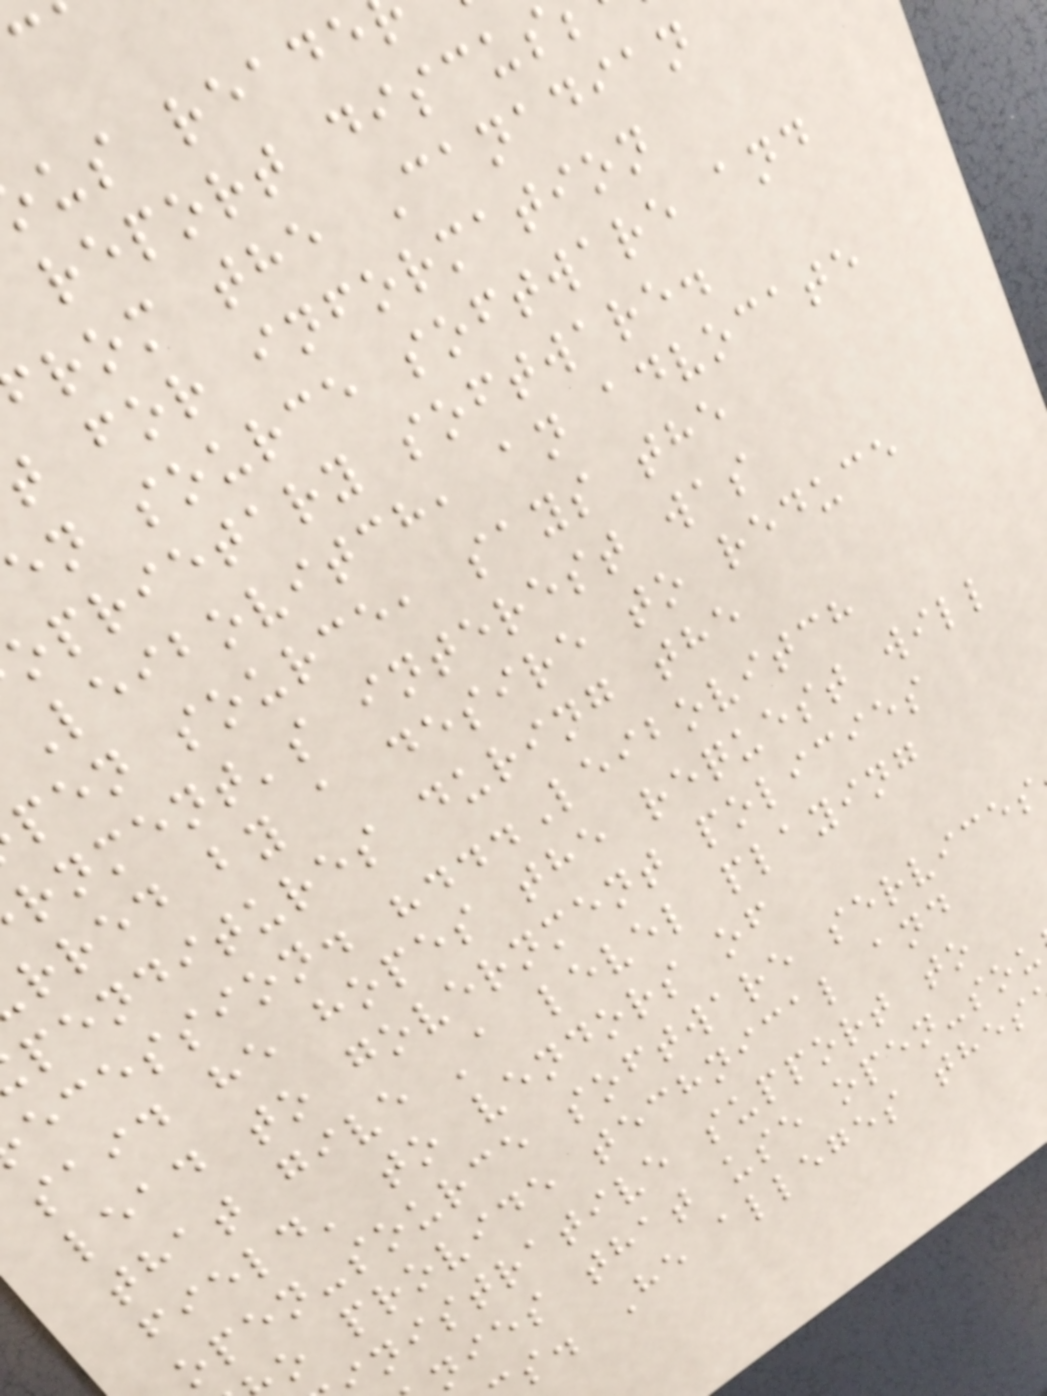us reade
report discus
rom the Canadian
for information
en source software and
oprietary software.
Leibovitch, an advocate
pen source, says the
rnment's interest was
rred by a desire to reduce
penditures during the
ecession. "...Leibovitch
said he hopes the request will
lead to government policies
that give 'a level playing
field' to vendors of
open-source software services
o provide technical and
nistrative support to
nies that use open-sou
s. He alleges thes
